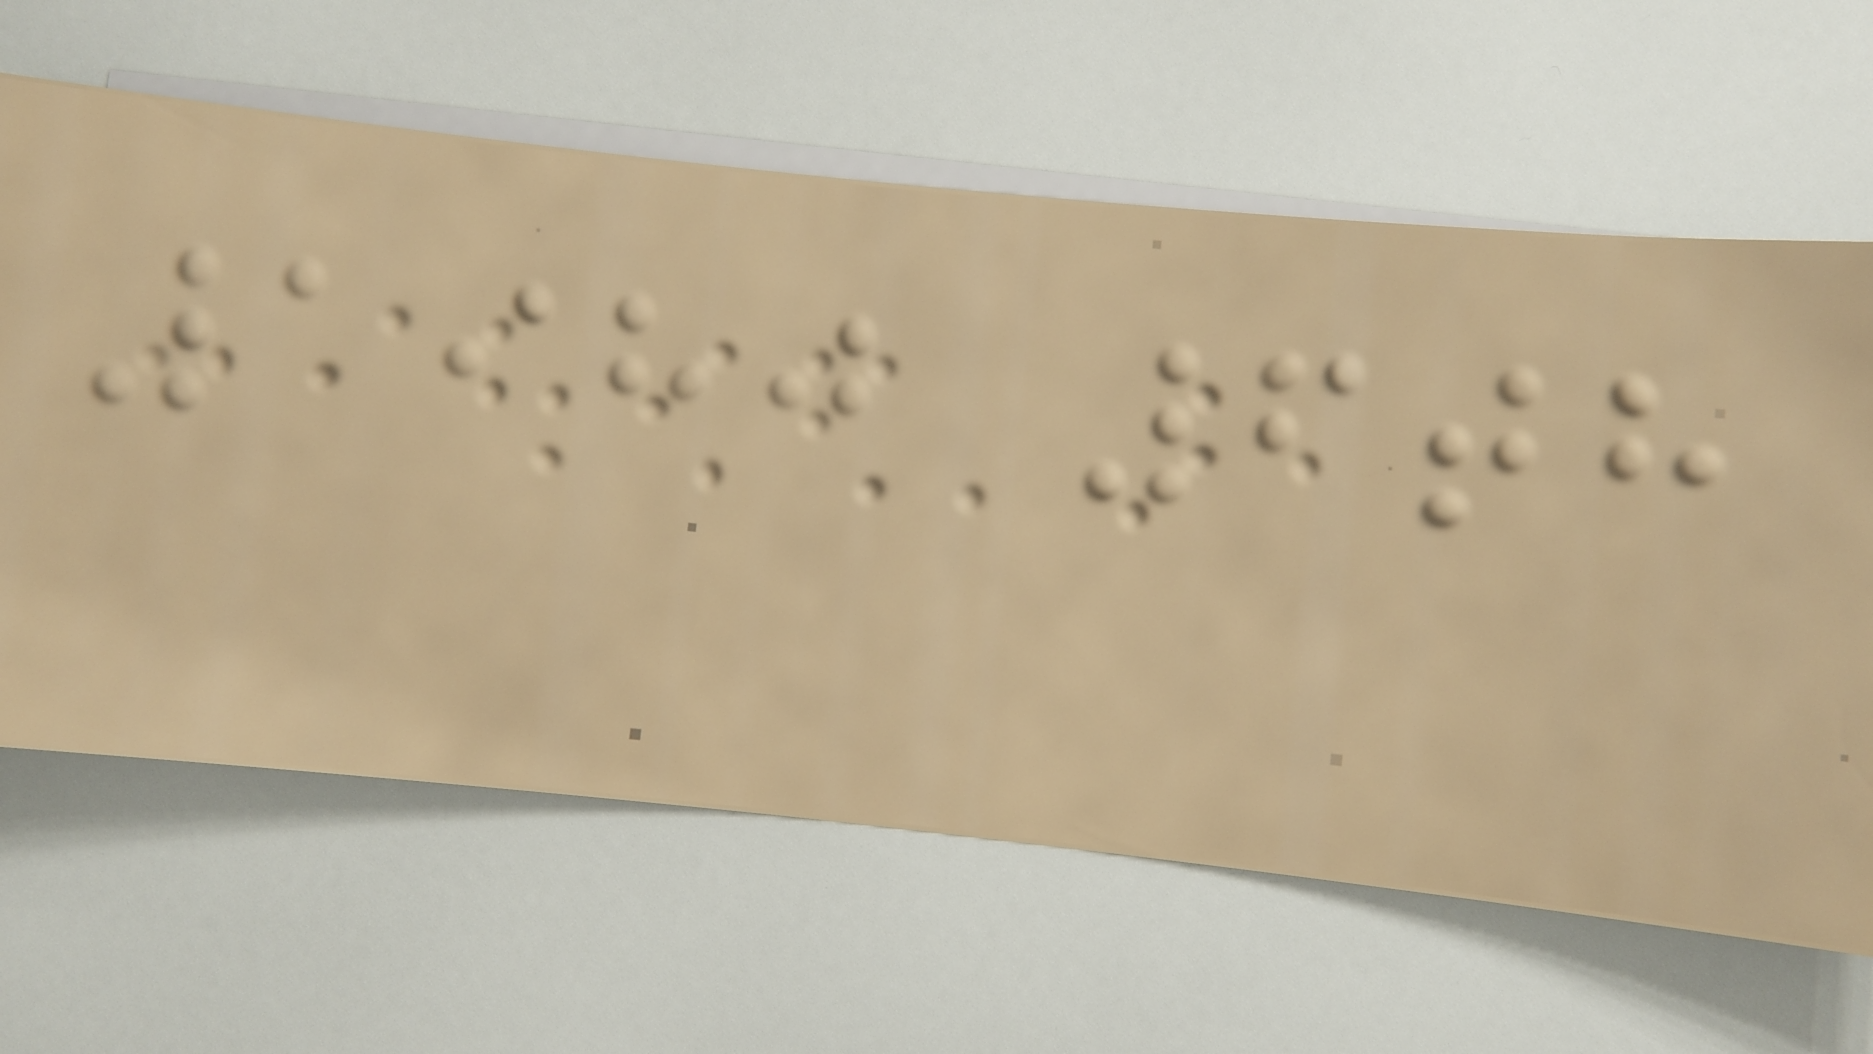1980 6th
